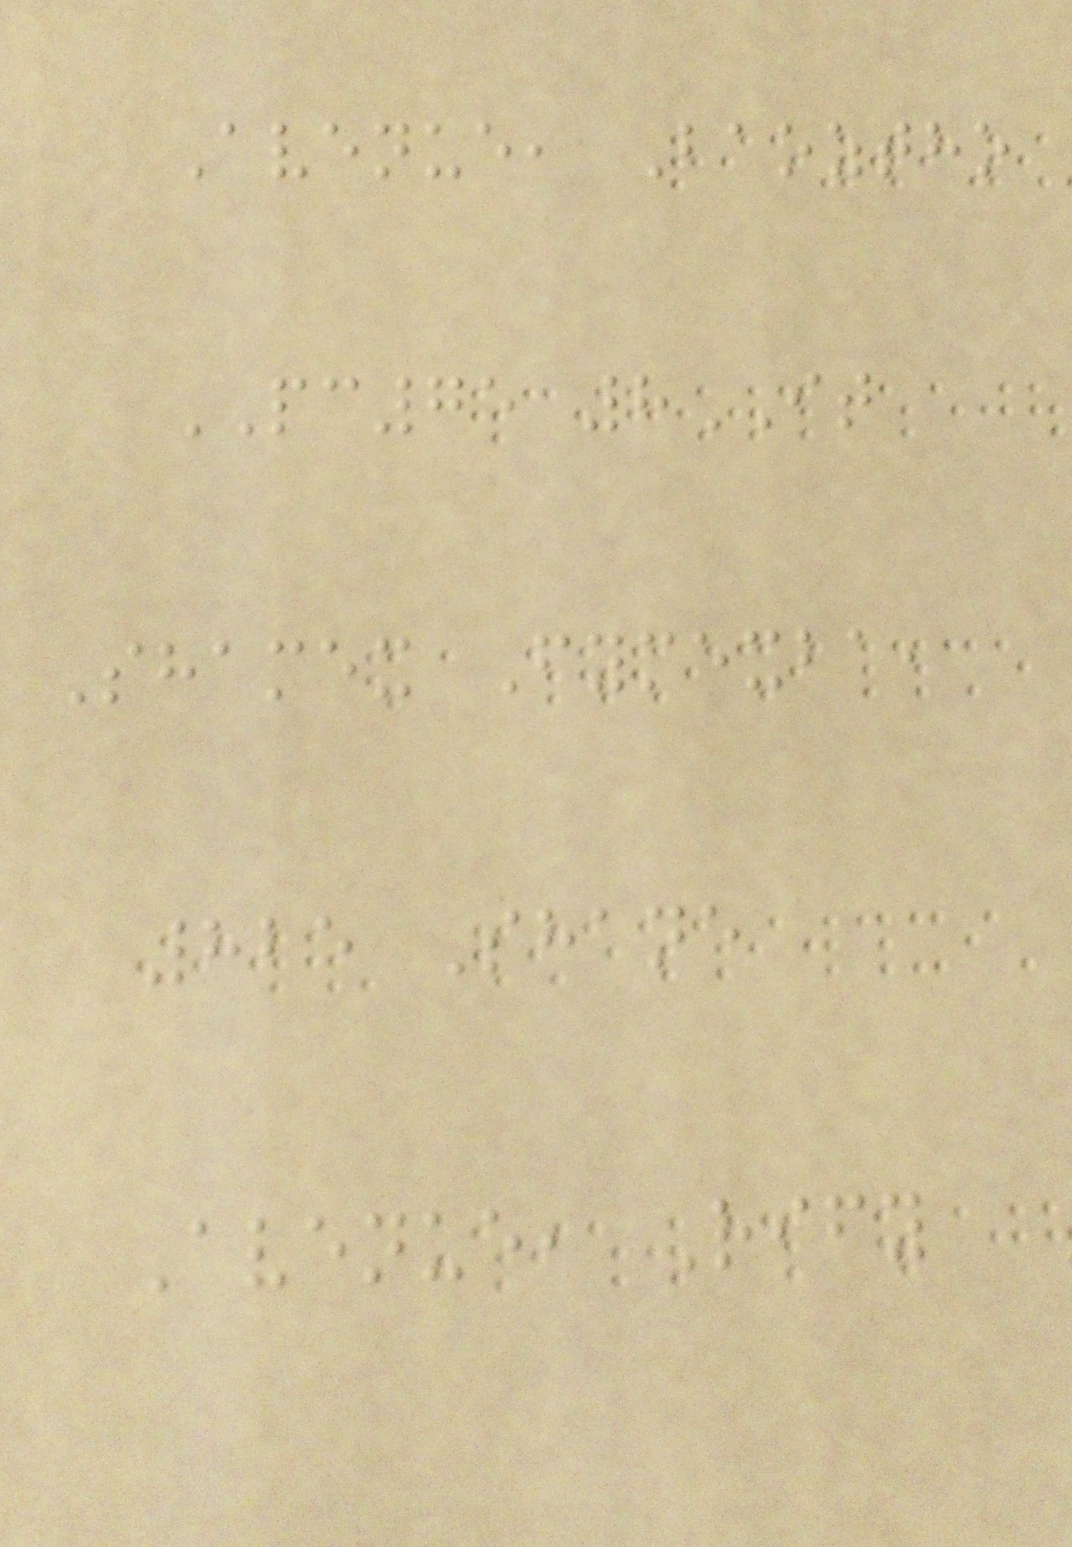Avenue, Baoztho
PC75 8IT
Shamex Fymexba,
825 Shane
Avenue, Rify
